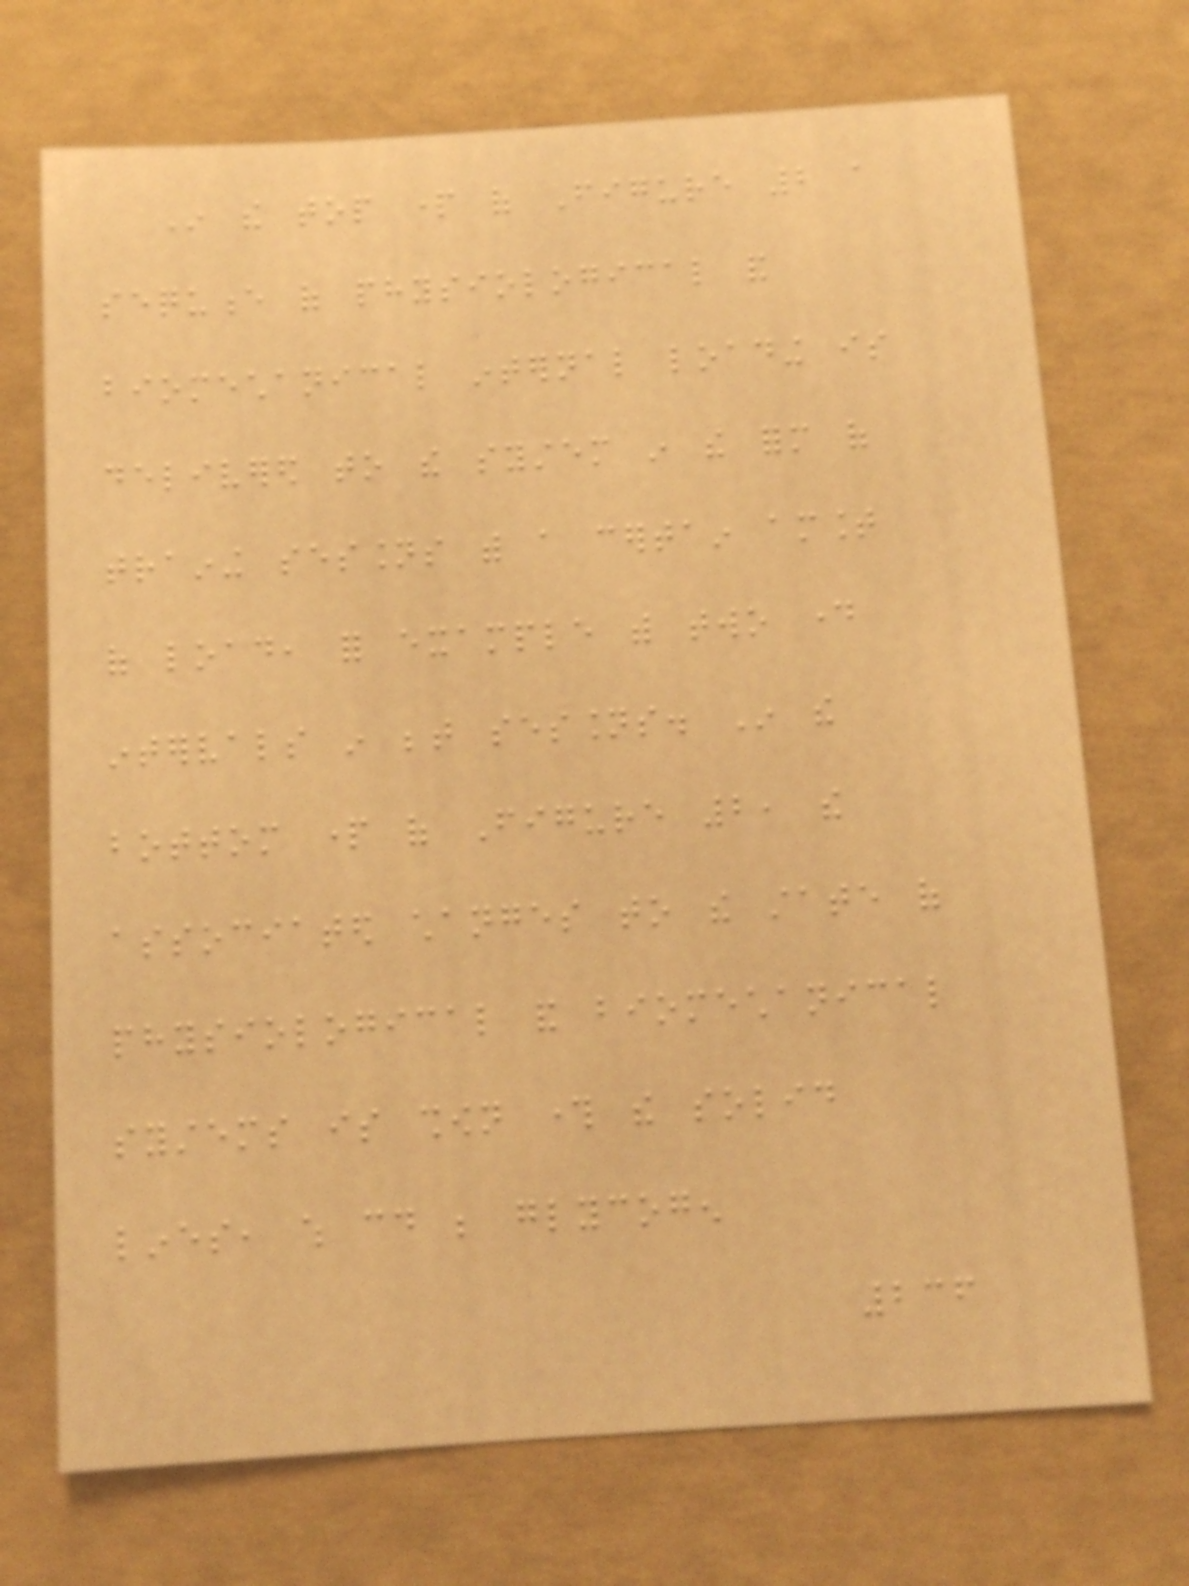In the top part of Figure 2 a
sequence of physiological and
biomechanical internal loading is
delivered to the system in the form of
training sessions with a certain amount
of load, for example with two day
intervals in between sessions. In the
bottom part of Figure 2, the
associated changes to the state of
physiological and biomechanical
systems is shown through the solid
lines, which could be glycogen
236
